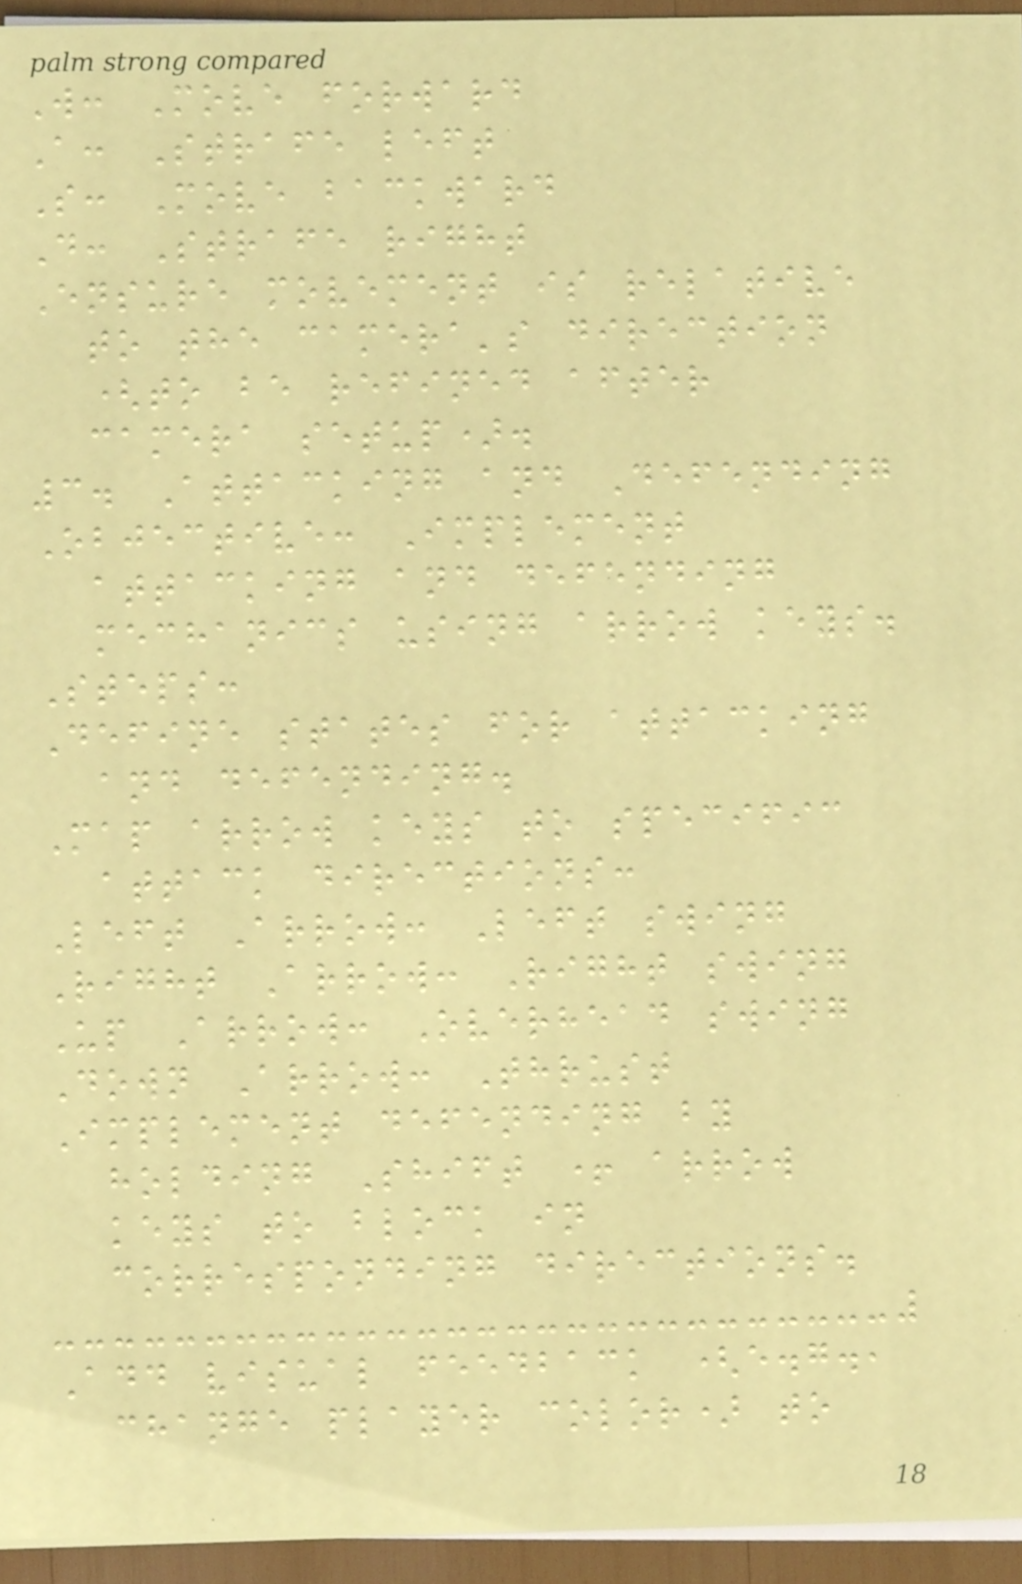W: Move forward
A: Strafe left
S: Move backward
D: Strafe right
Ensure movement is relative
to the camera's direction
(to be refined after
camera setup).
3. Attacking and Defending
Objective: Implement
attacking and defending
mechanics using arrow keys.
Steps:
Define states for attacking
and defending.
Map arrow keys to specific
attack directions:
Left Arrow: Left swing
Right Arrow: Right swing
Up Arrow: Overhead swing
Down Arrow: Thrust
Implement defending by
holding Shift + arrow
keys to block in
corresponding directions.
Add visual feedback (e.g.,
change player color) to
